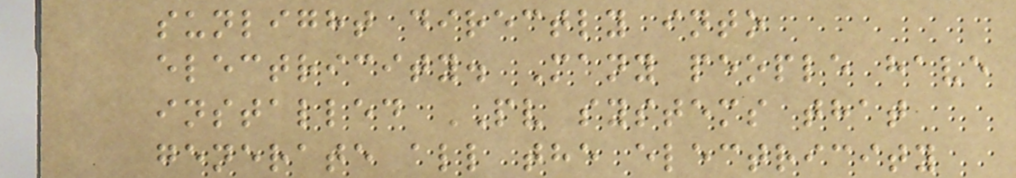sunlight directly into
electricity. Many people have
installed PV systems that
generate all the electricity
